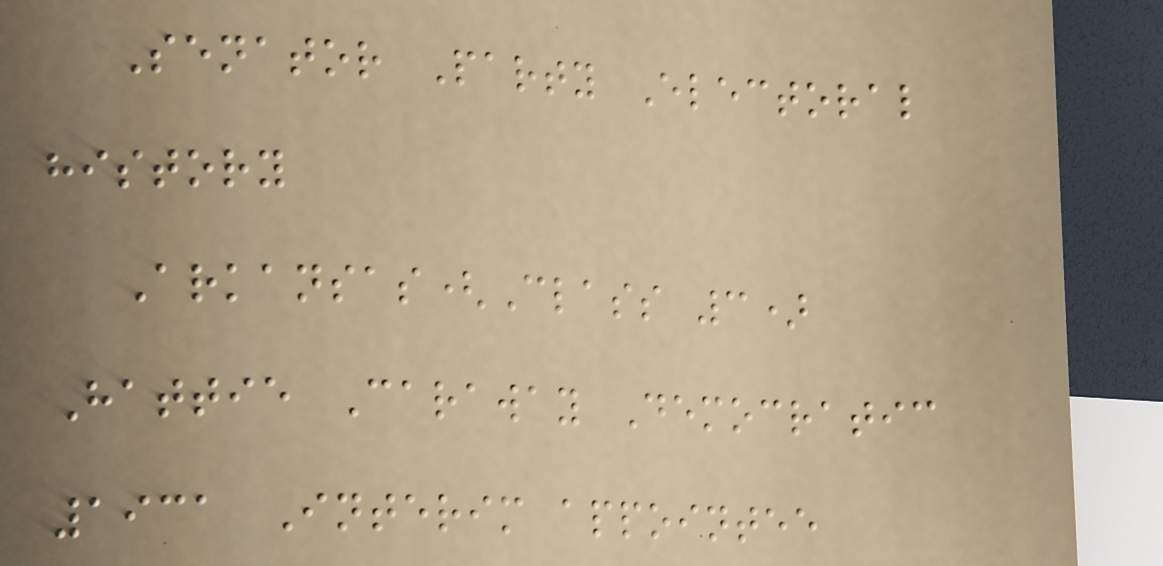Senator Party Electoral
history
Arkansas(Class 3)
Hattie Caraway Democratic
1931 Interim appointee
